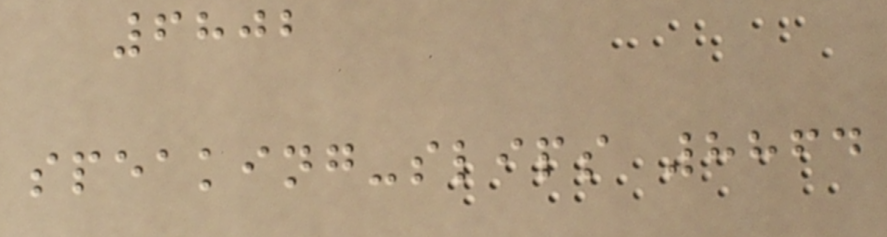6802
speaking-slips 8864
